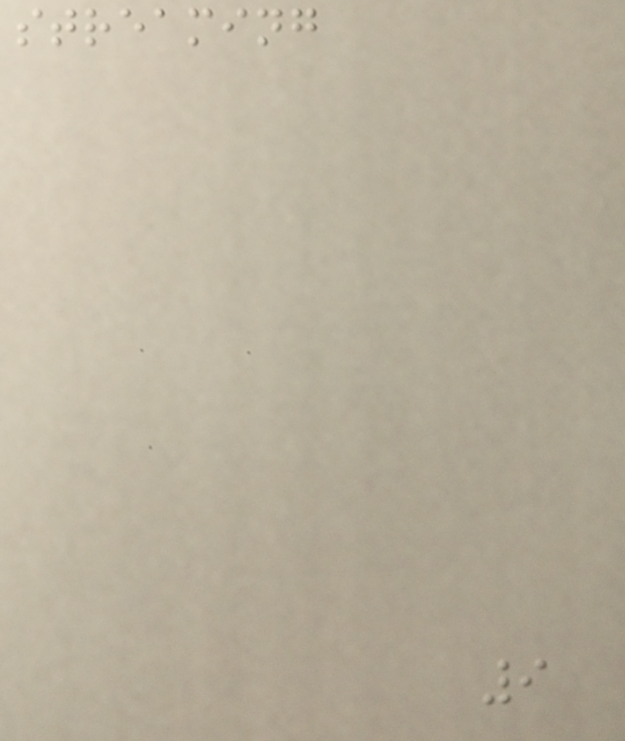streaming
9
